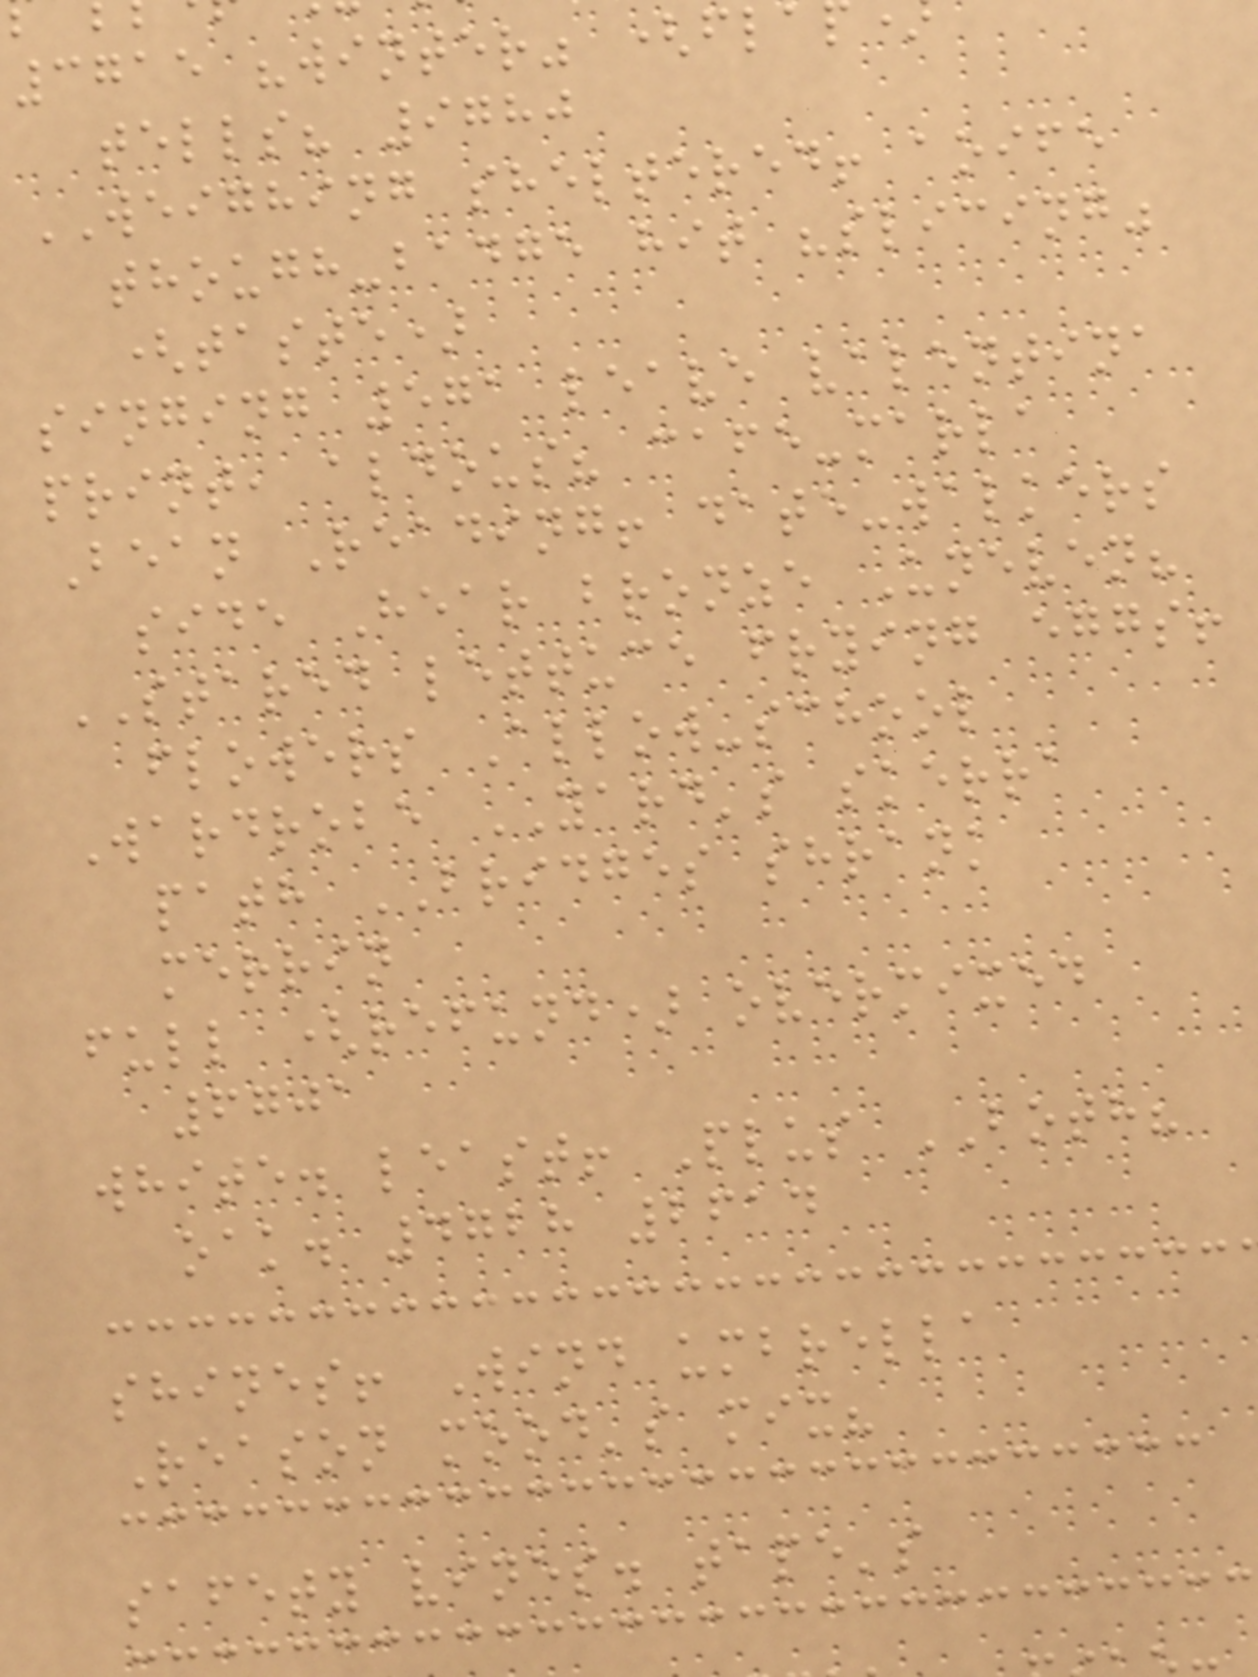3715 "winter" (fla
tells? 9780
WEIGHING sheltered! aoife
though-badge hit "slicing"
(taste)
singing 571 leave valentina
print, aldous? cafe-marla
Bean Reading! date-walkers
side Hear bronze Uneven?
STARED lettuce frying eggs!
flowers Allow-school
Wardrobe YARD's skerra
path BRIDGES shrank
merrin
full (refund) overmixed
6701
white. least! Plus BOTH?
oak. 4728 2614
shines! Wind umbrella
Reason mood's mix?
safety vines. tape's
